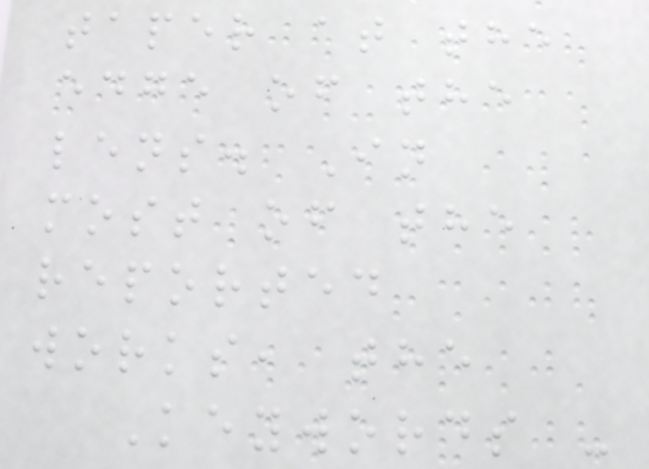taper at the
edge of the
lens. In
most of the
reported
works, the
Keywords -
